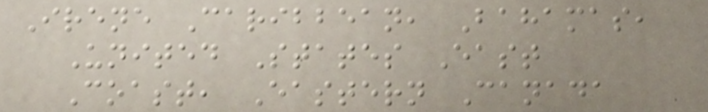Irene Caribbean, Bahamas,
United States East
Coast, Eastern Canada
